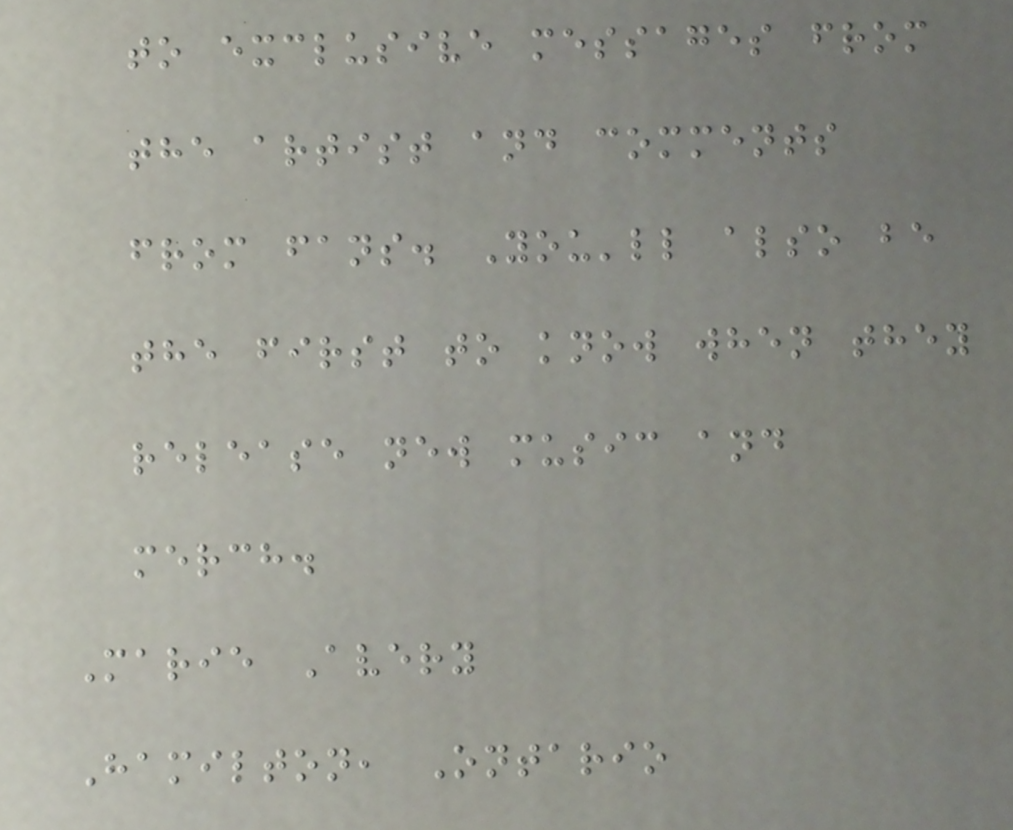to exclusive messages from
the artist and comments
from fans. You'll also be
the first to know when they
release new music and
merch.
Marie Avery
Hamilton, Ontario
